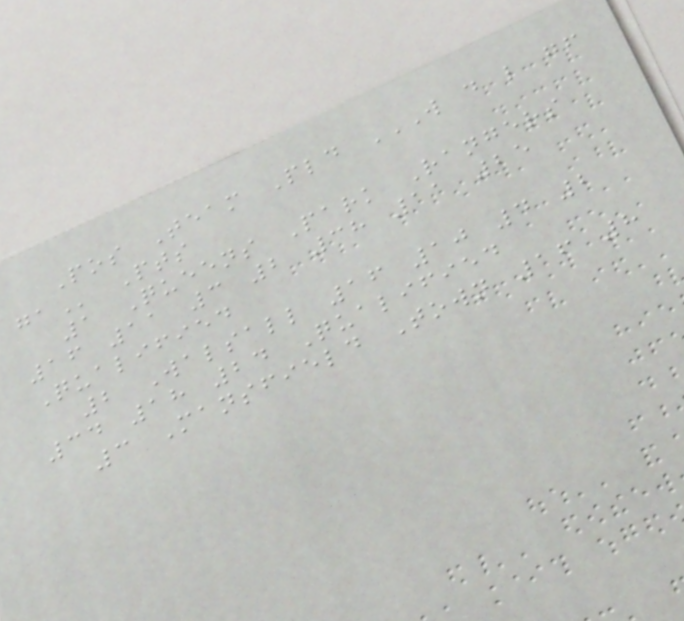Pos Team Pld W D L GF
GA Pts
1 Queens Park Rangers
16 11 3 2 38 11 25
Qualified
2 Walsall 16 10 4 2
34 18 24 Qualified
3 Mansfield Town 16 8
